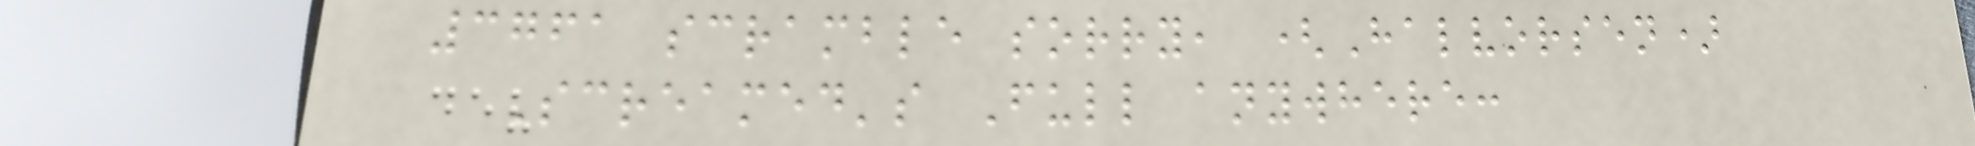3761 scramble sorry, (Halvorsen)
Screamed's Full anywhere:
